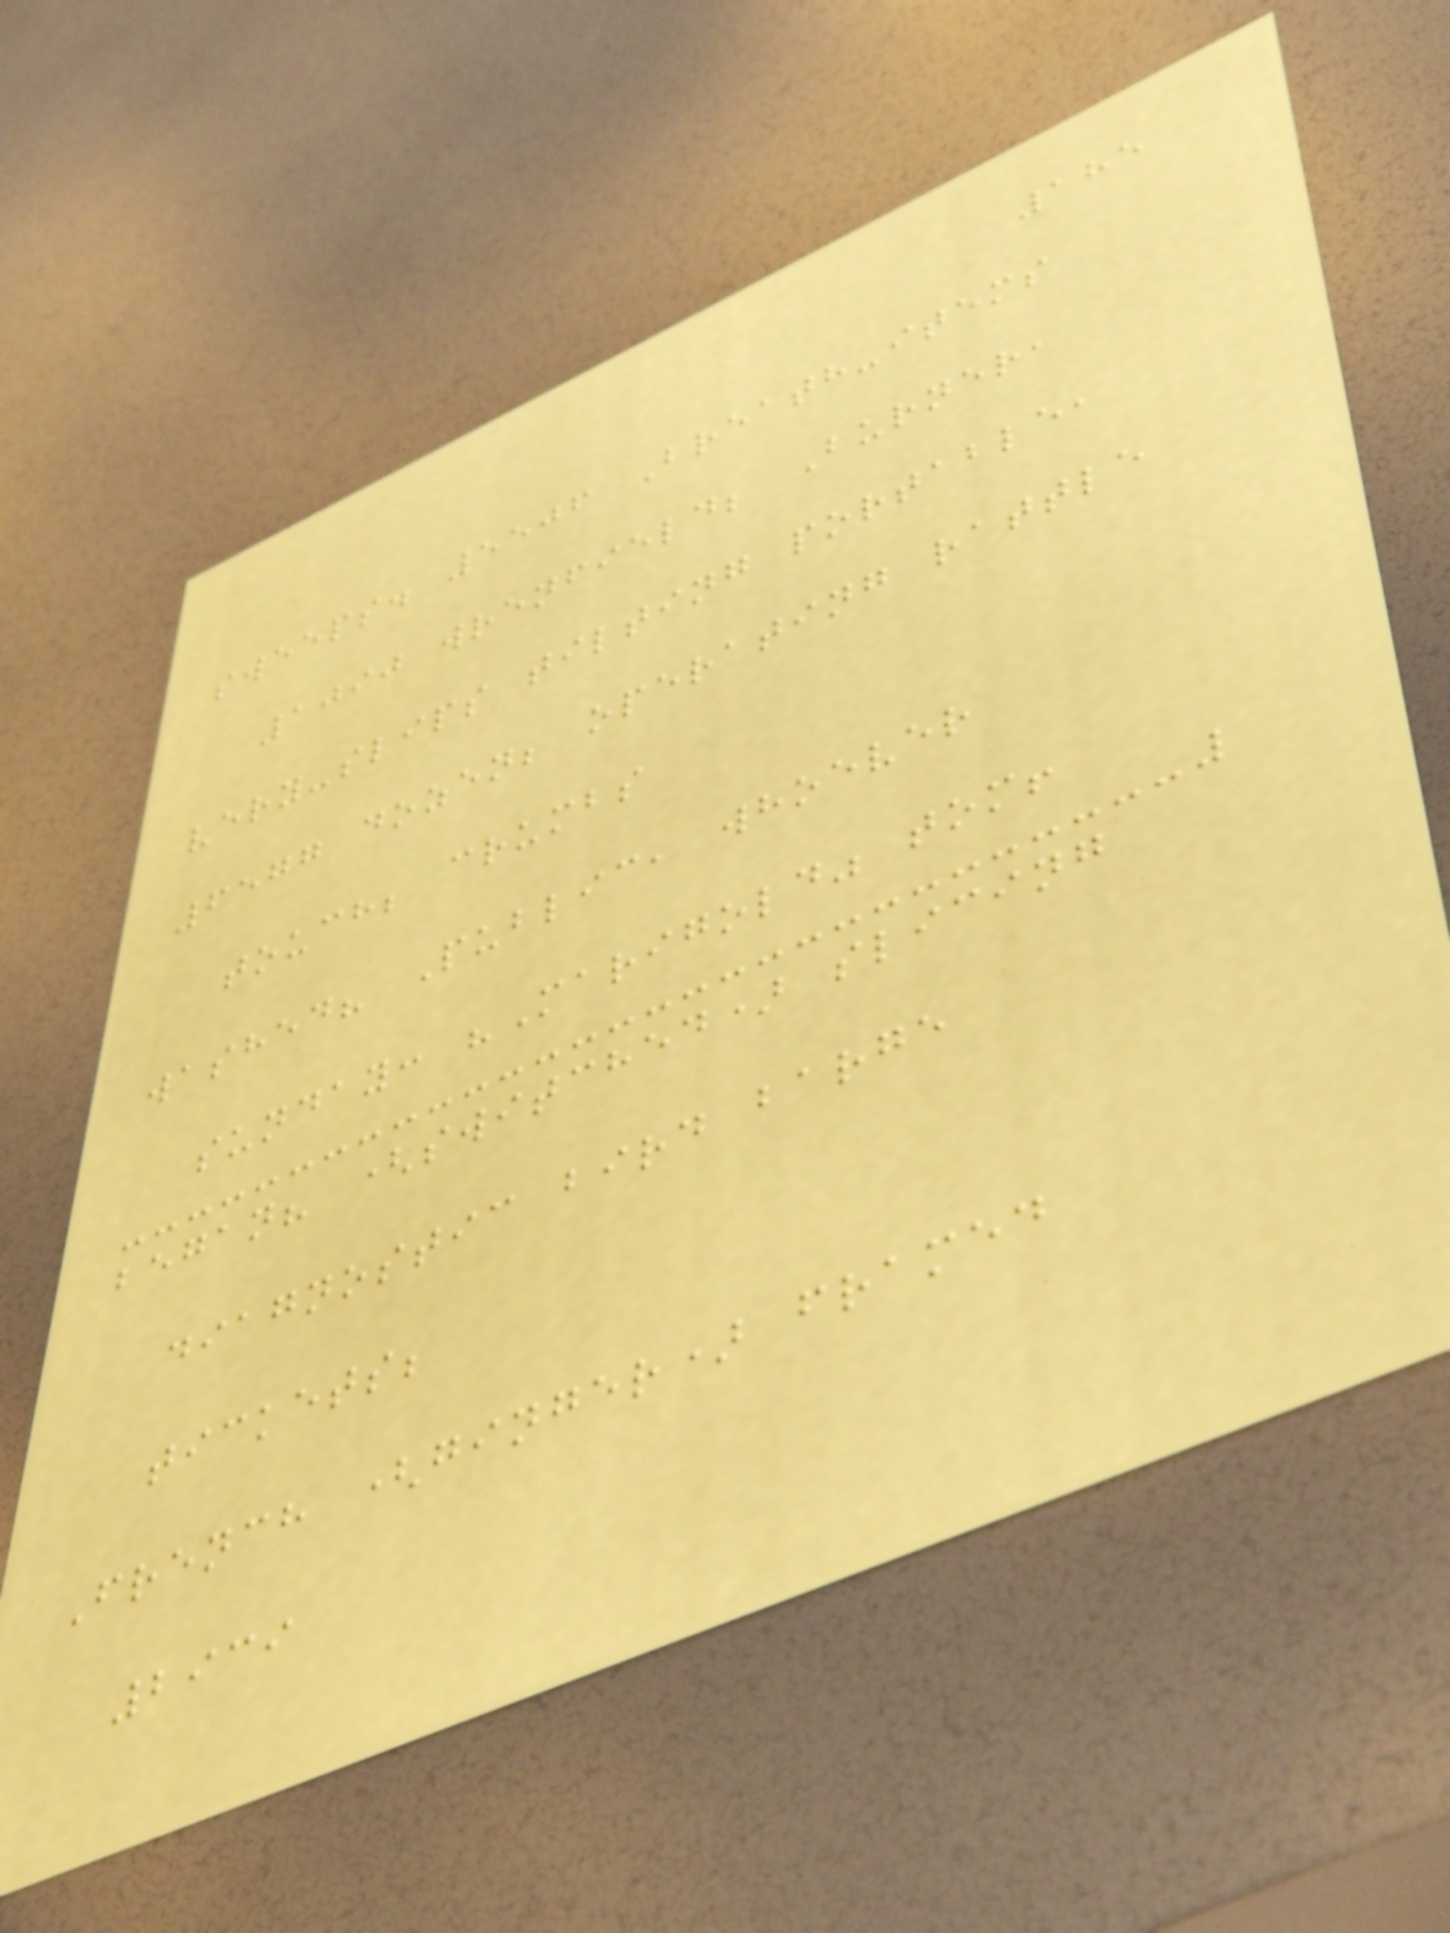185
sweeps. 5506 Breath-items
1090 wrenfield; Burner,
very-slips tilting portable,
6577 dozen; operating rattle
touch; crumbs
washed? Public, whoever
sunday: "Marigold" tom!
began? (switched) slicing
diagnostic bird barge
tickets;
French (ginger) framed
2939
